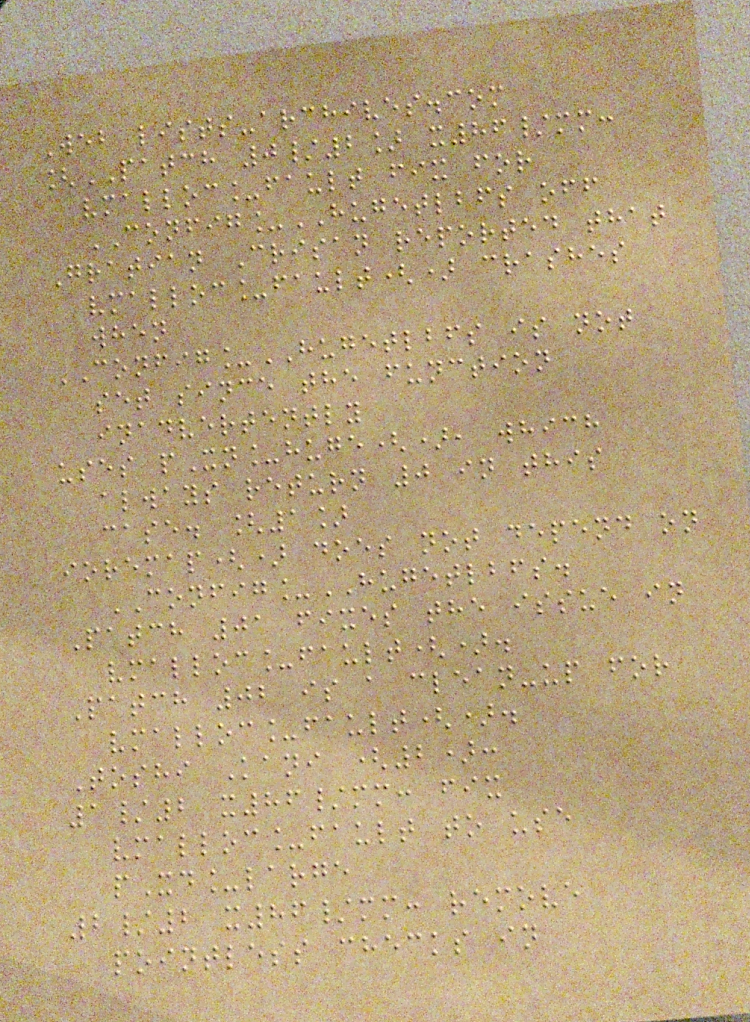Web lists-archives.com
[PATCH 0/2] x86/mm:
vmalloc_fault fix for
CONFIG_HUGETLBFS off
Gratian Crisan reported that
vmalloc_fault() crashes
when
CONFIG_HUGETLBFS is not
set since the function
inadvertently
uses pXn_huge(), which
always return 0 in this
case. [1]
ioremap() does not depend on
CONFIG_HUGETLBFS.
Patch 01 fixes the issue in
vmalloc_fault().
Patch 02 is a clean-up for
vmalloc_fault().
Toshi Kani (2):
1/2 x86/mm: fix
vmalloc_fault to use
pXd_large
2/2 x86/mm: remove
pointless checks in
